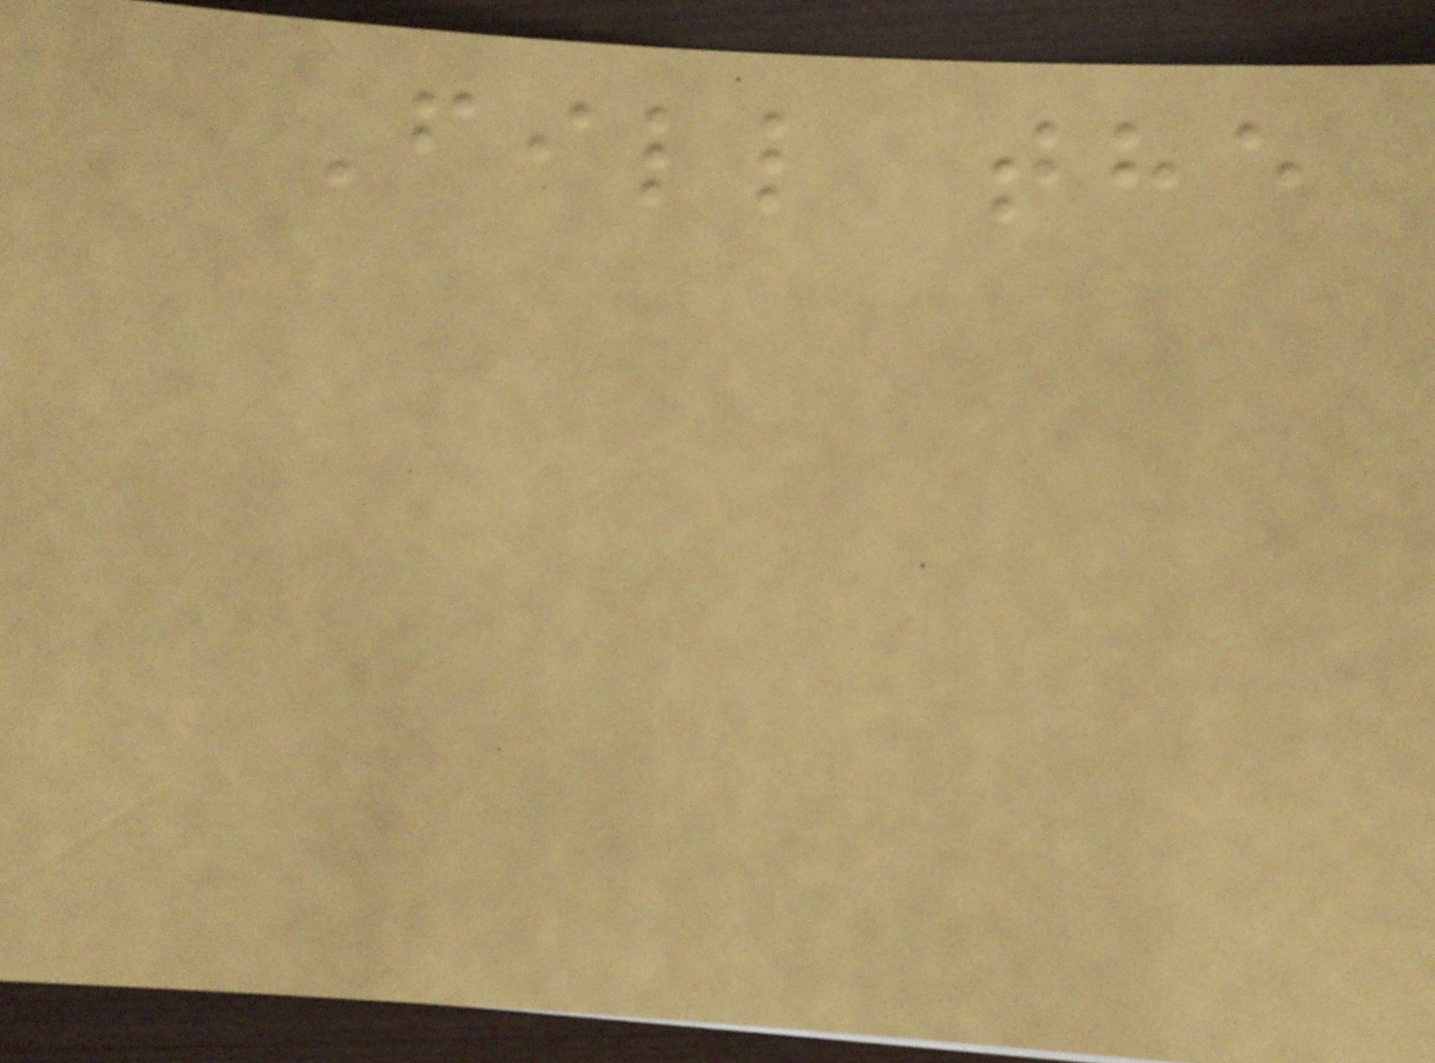Fill the
